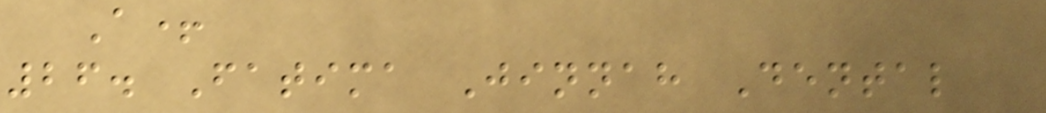A+
26. Fatima Jinnah Dental
